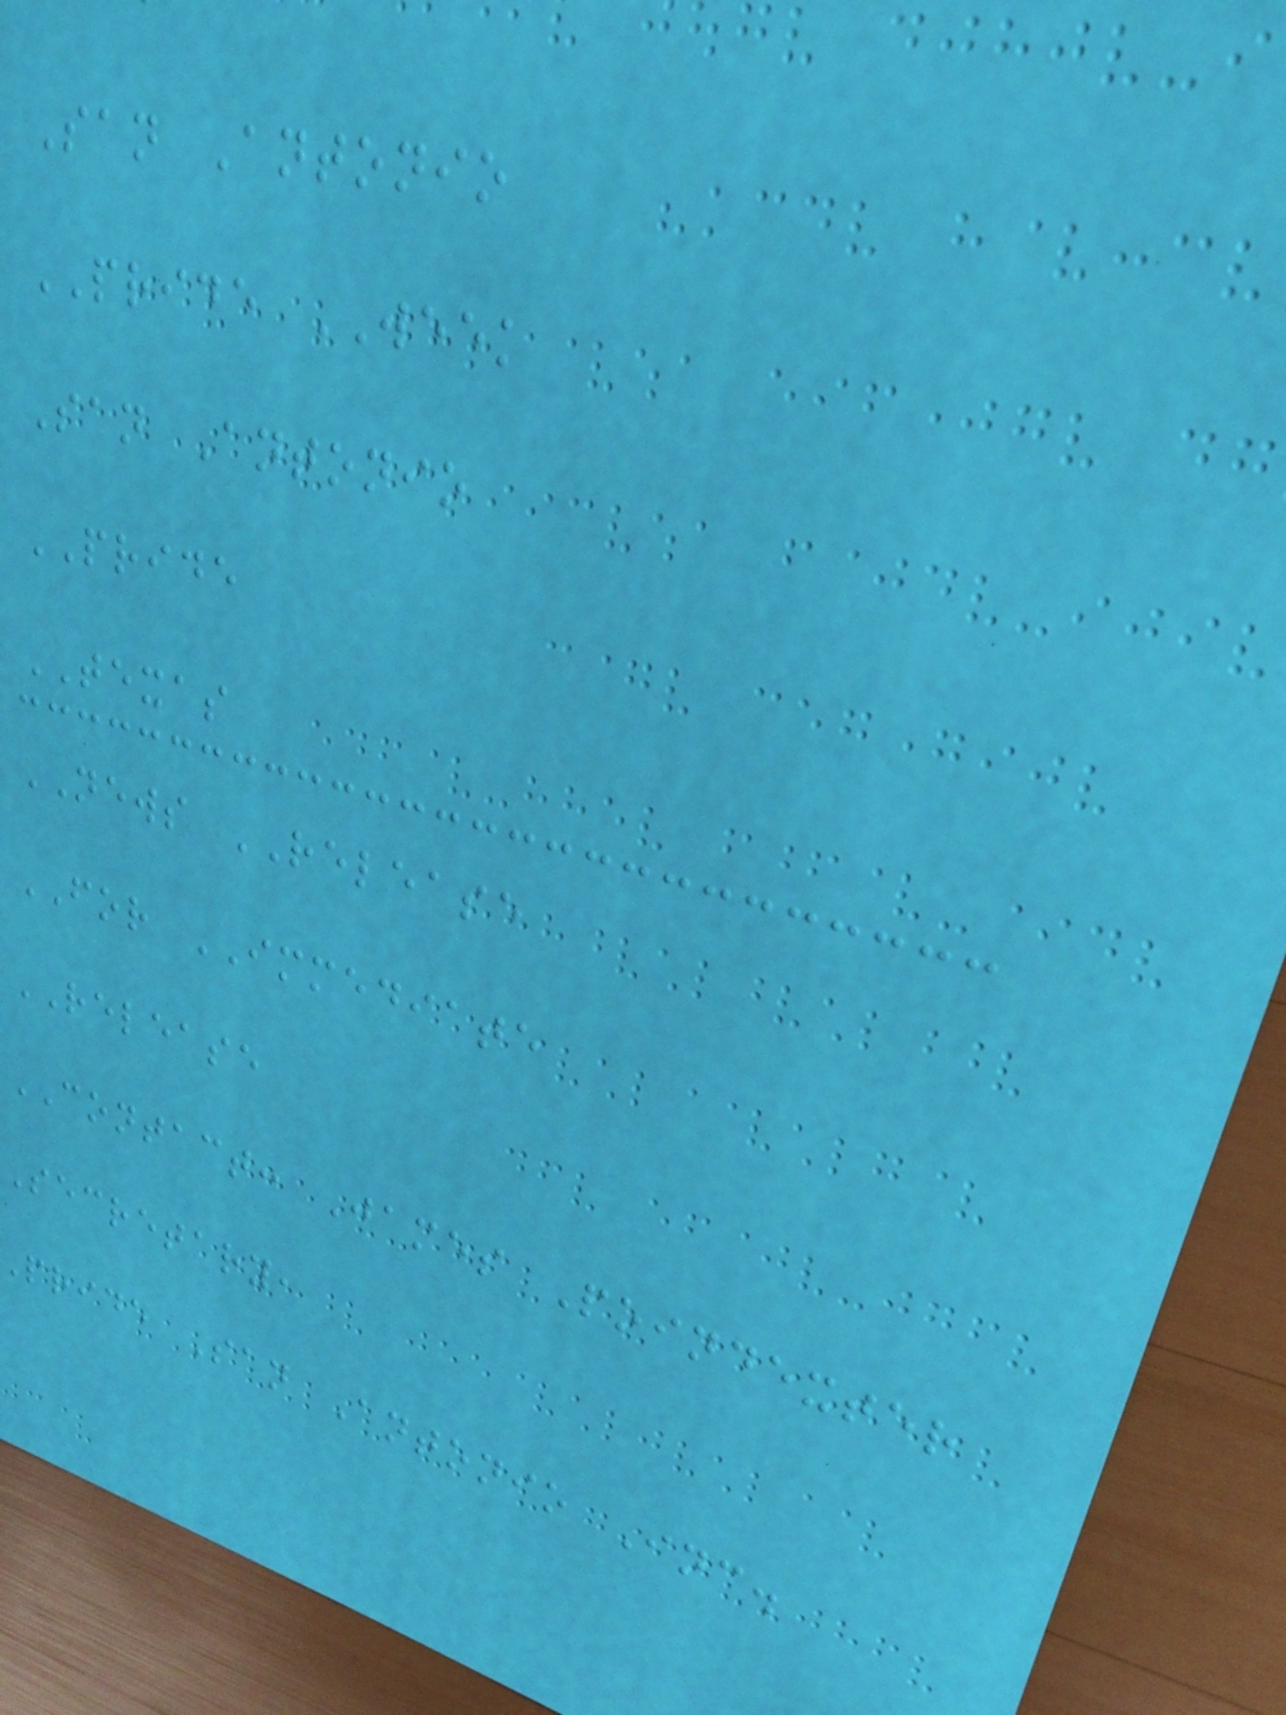San Antonio
PRIDE WEEK
San Antonio
PRIDE
TEXAS
NEWS RELEASE
FOR IMMEDIATE
RELEASE
CONTACT: James Poindexter
Secretary,
pride San Antonio Inc.
